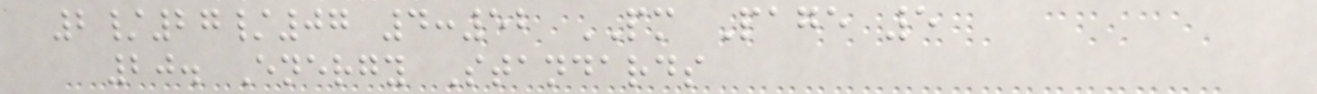2/27/07 4:52 PM Page 5
20. Energy Standards
